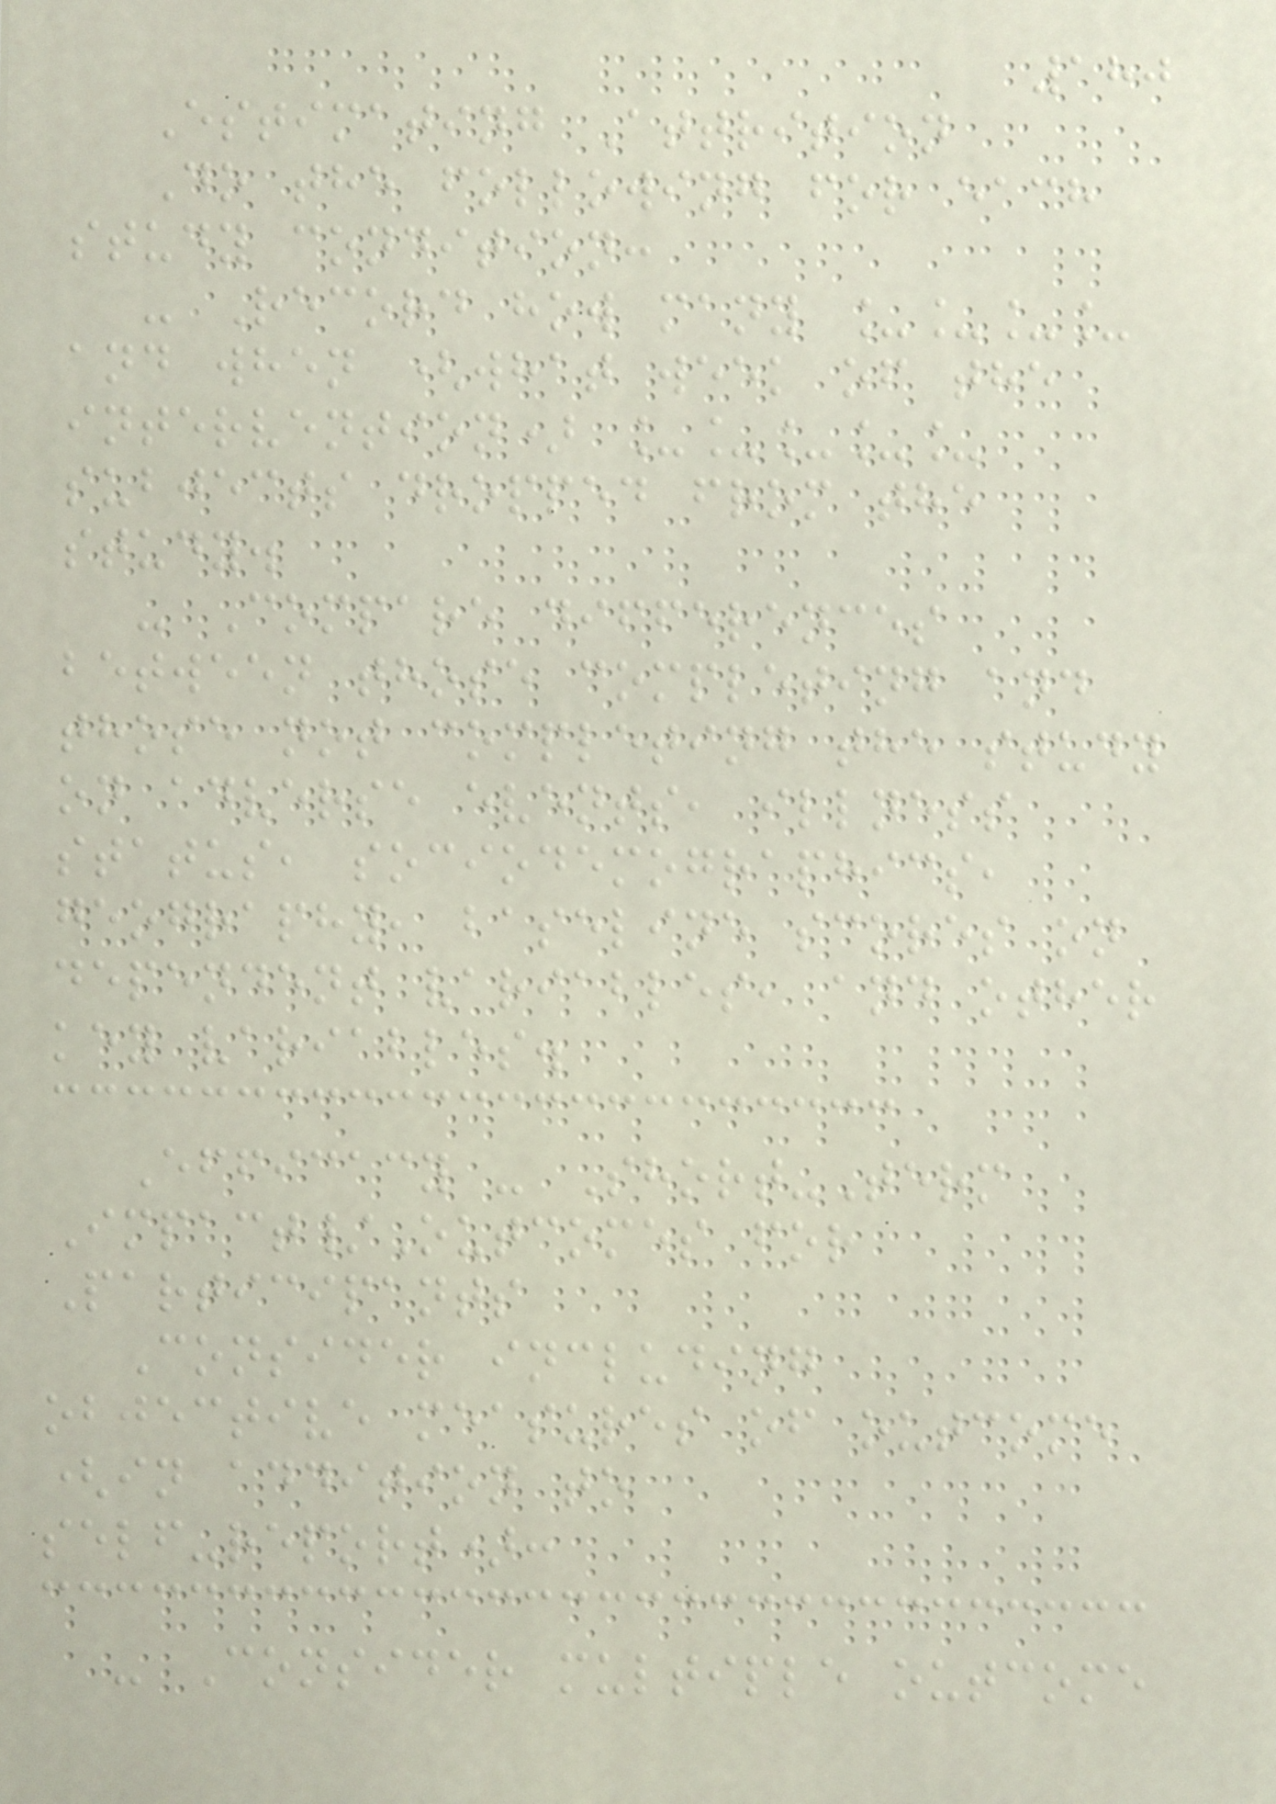180
Estimating Attrition
Do the following for each
study condition:
- Record how many ____
and when (what week of the
intervention) _____
subjects dropped from the
study.
- Compare differences
between those completing and
those not completing the study
on adverse events, illness
status, sociodemographics,
geography, baseline scores on
dependent variables, and other
key variables.
Efficacy - Short-Term
Impact/Outcomes for
Participants
Consider including
objective measures of outcome
(in addition to
self-report):
- Consider multiple outcome
